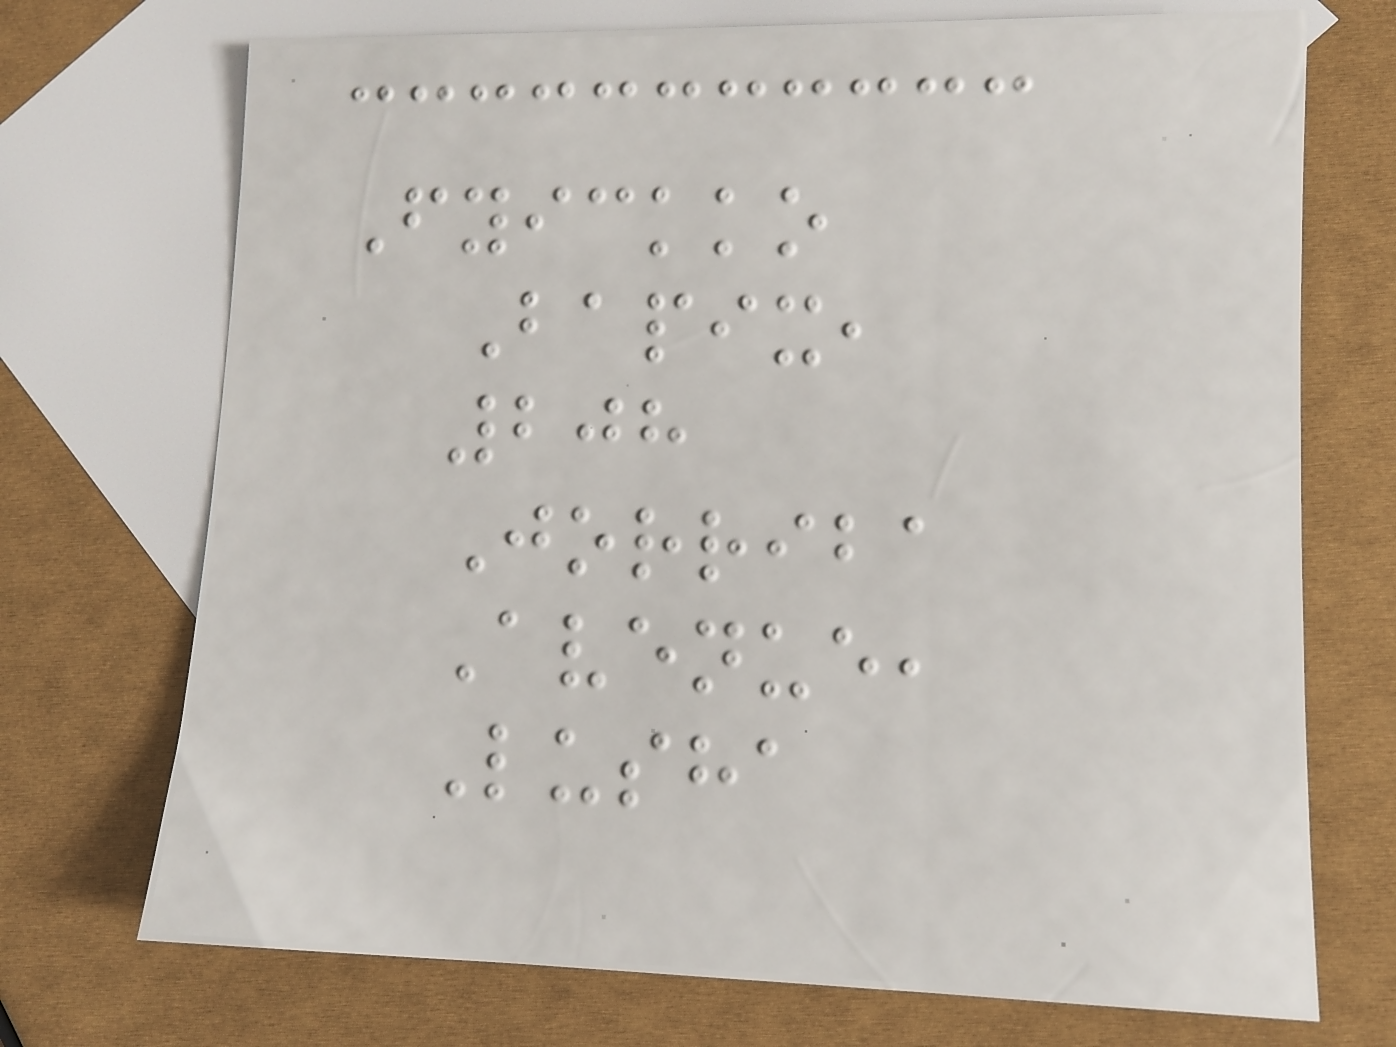Fyickko
Bapix,
208
Jorriba
Avenue,
Lusha
